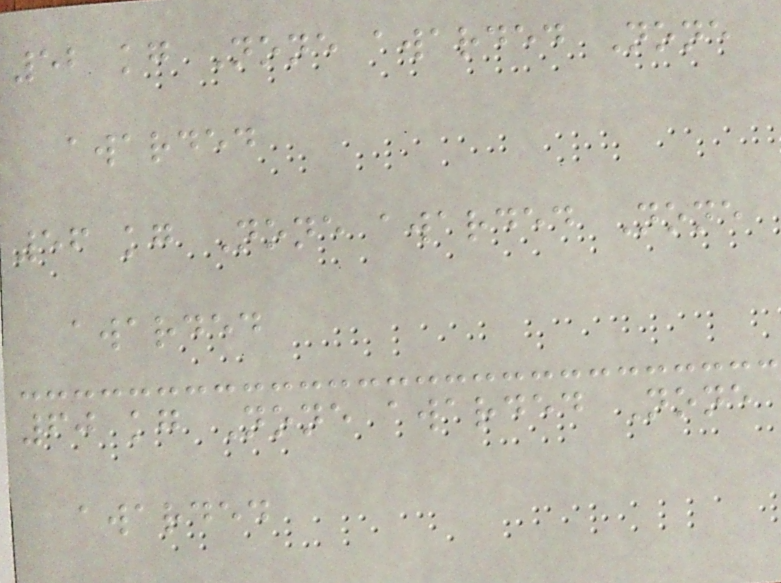52 kg None awarded None
awarded
56 kg None awarded None
awarded
60 kg None awarded None
awarded
